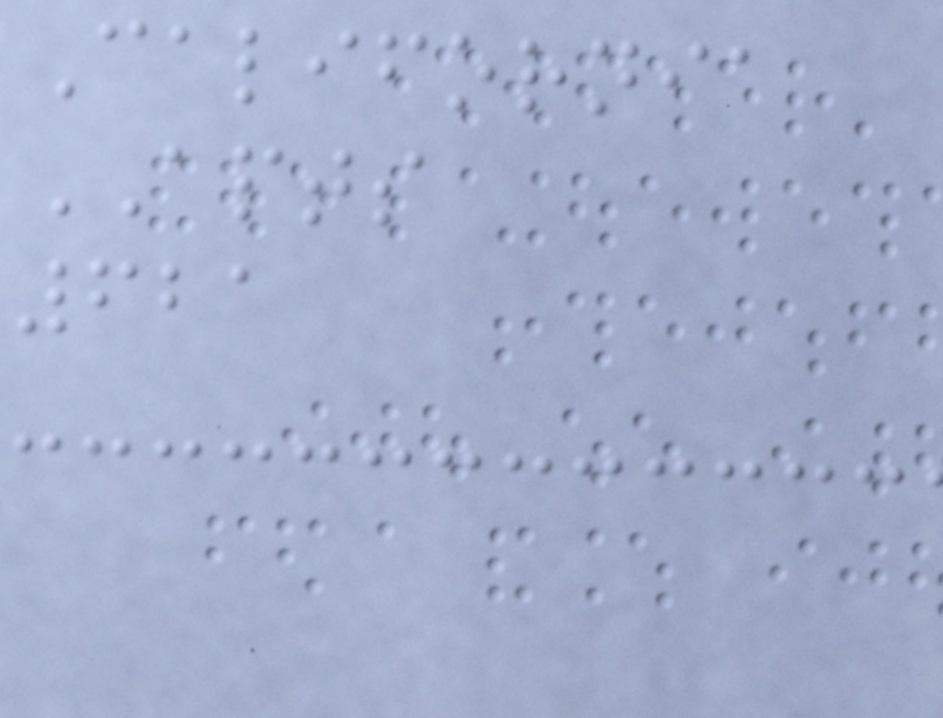California
APTS
621
